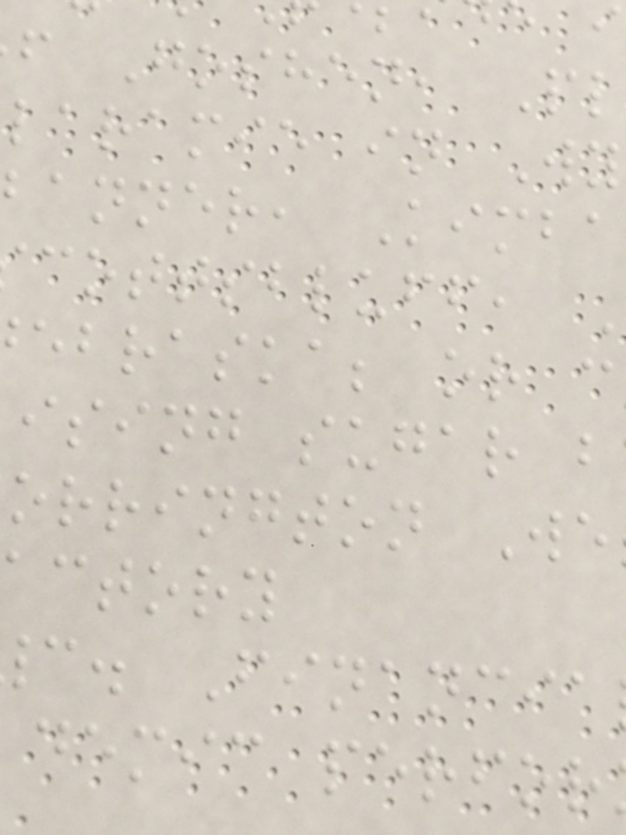f Goshen, Pl
laramie in Wy
anner, Kimba
cottsbluff,
ebraska; or c
ising sugar b
orrington We
ctory
c. Financia
demic perfor
